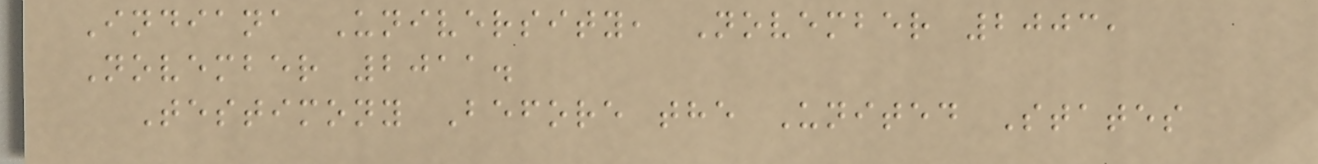Indiana University, November 2003,
November 2011.
Testimony Before the United States
